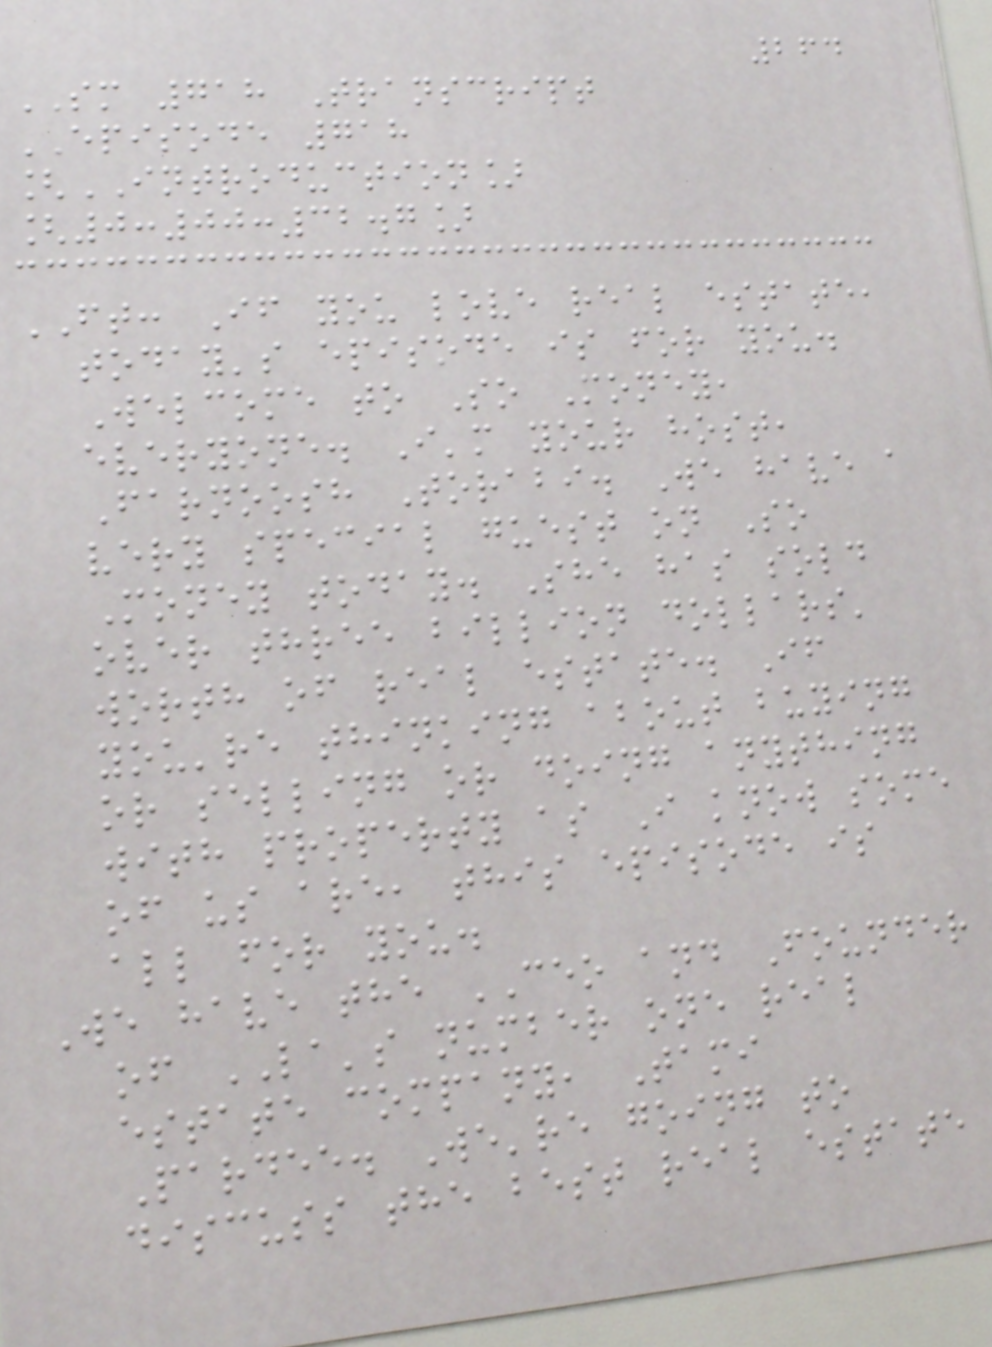264
SM 718 Transcript
EPISODE 718
[INTRODUCTION]
[0:00:32.7]
FT: If you love real estate,
today's episode is for you.
Welcome to So Money,
everyone. I'm your host,
Farnoosh Torabi. We have a
very special guest on So
Money today. She has sold
over three billion dollars'
worth of real estate. If
you're thinking about buying
or selling or doing anything
with property as I know some
of us are, this episode is
all for you.
We have the CEO and Founder
of LA's number one real
estate company, Tami
Pardee. We're going to
discuss the best real estate
